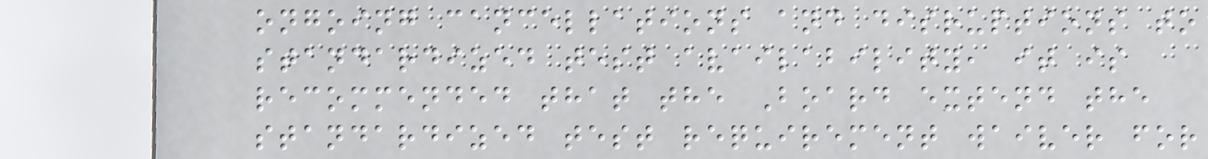ongoing cancellations and disruptions to
standardized test availability, it is
recommended that the Board extend the
standardized test requirement waiver for
